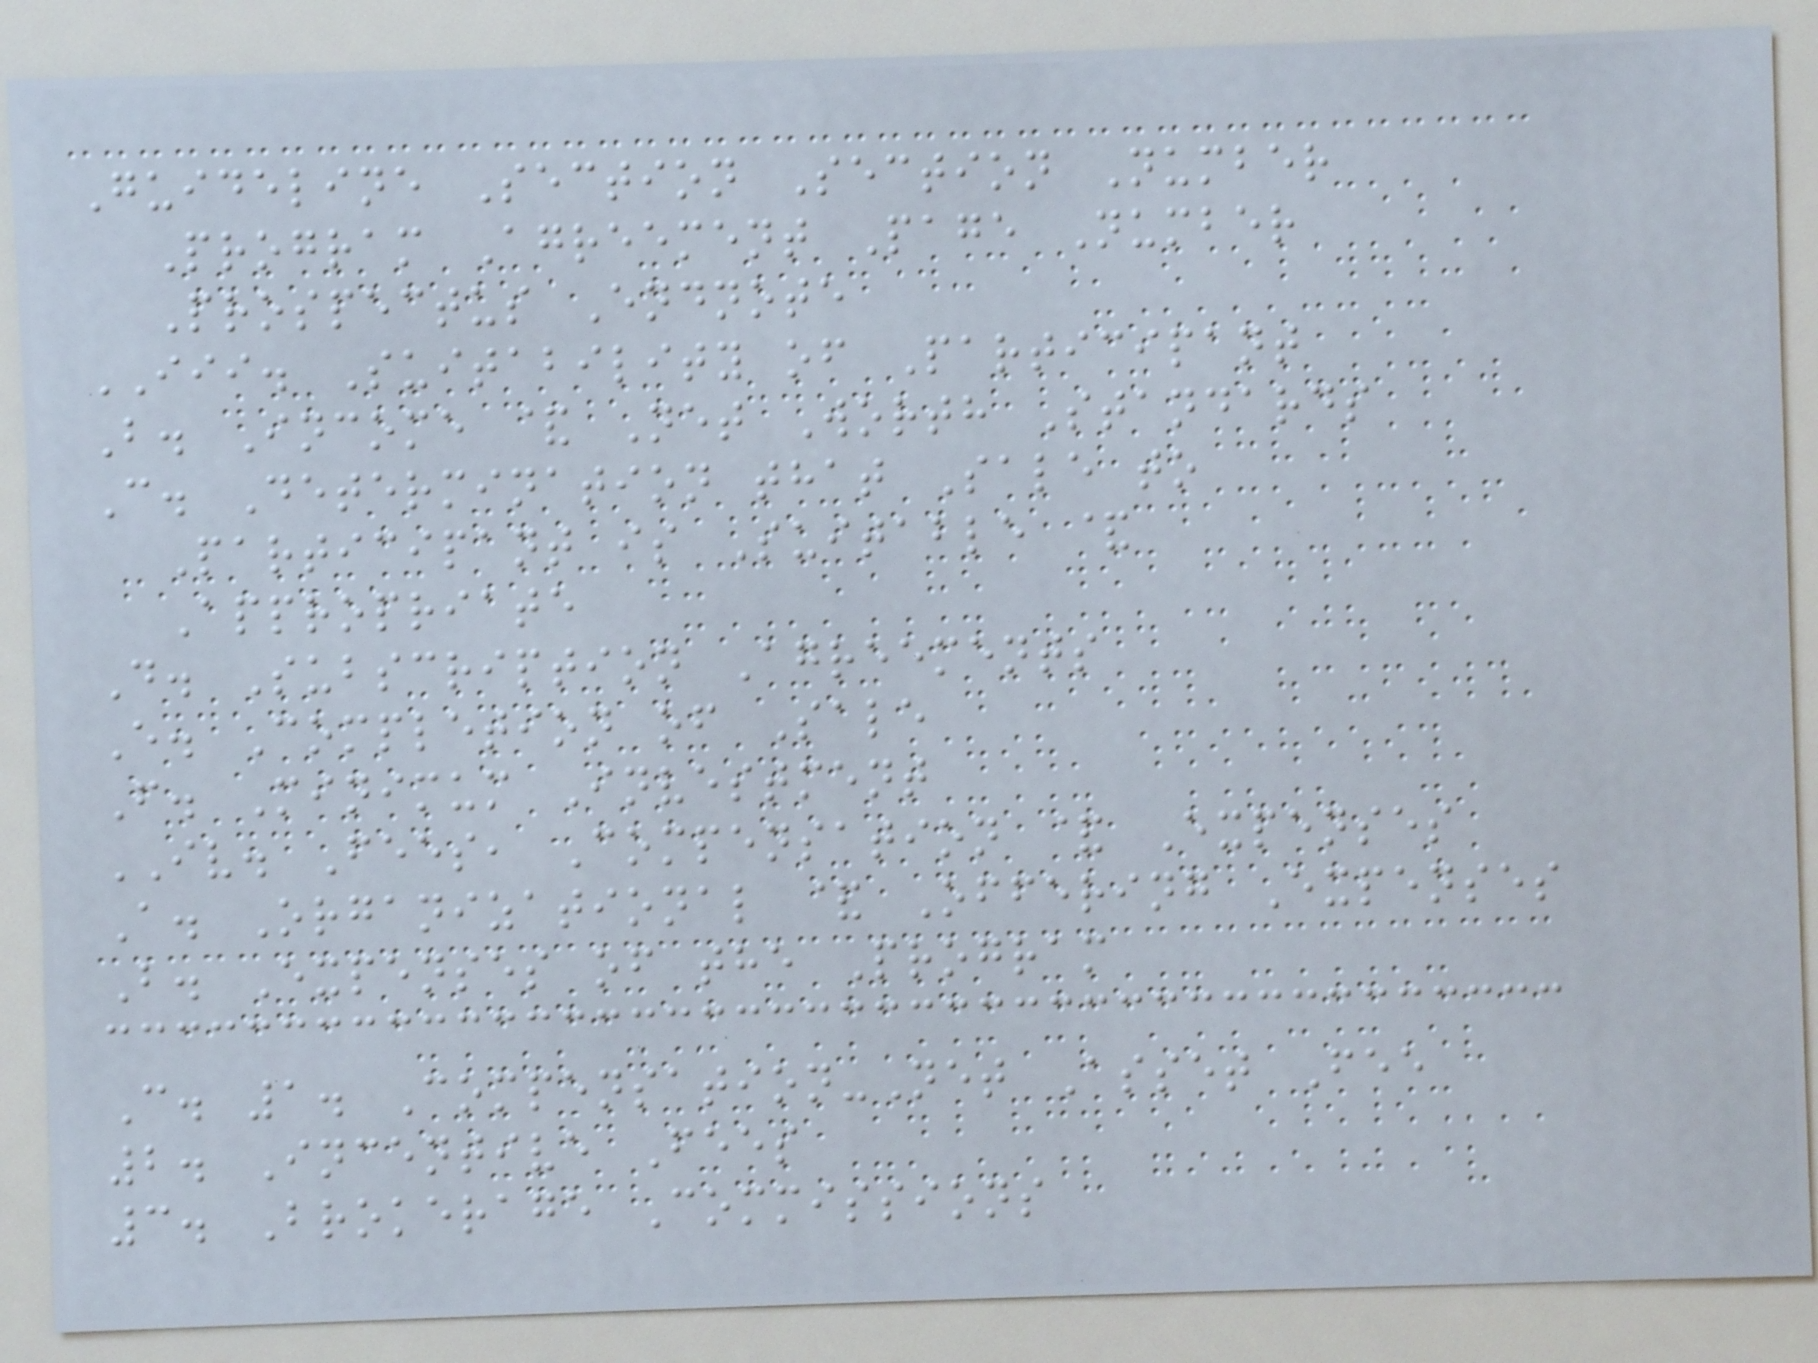Guideline Section Section Number
Program Agreement Page Number
Prospectus Endnote
III. Suitability of Participant
B. Income & Net Worth Standards
C. Determination that Sale to
Participant is Suitable &
Appropriate
D. Subscription Agreements
E. Completion of Sale
F. Minimum Investment
IV. Fees, Compensation & Expenses
A. Organizational & Offering Expenses
B. Expenses of the Program
C. 1. Compensation-Net Asset Fee
2. Incentive Fees
3. Brokerage Commissions
